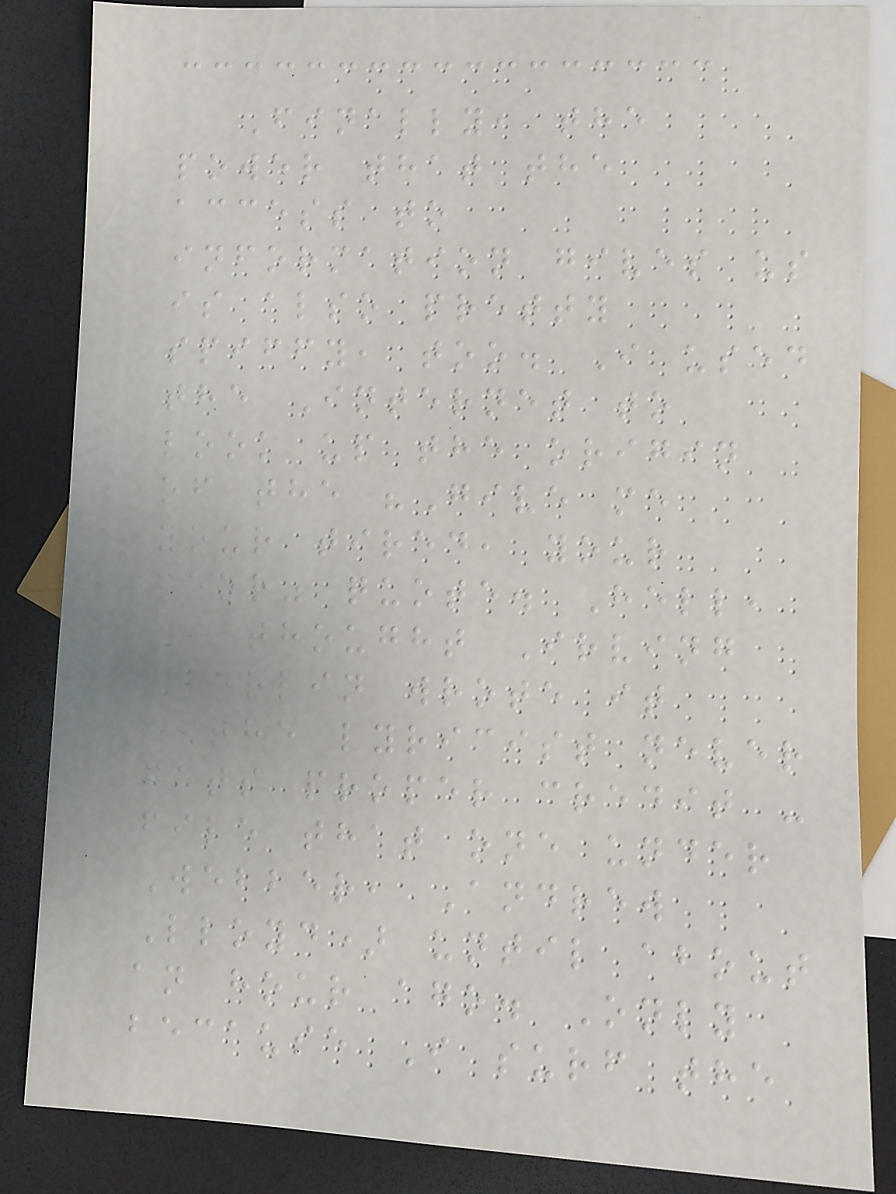Finally, the
power that the
access to
information gives us
is also pretty
spiffy, too. I used
the Internet to
look up the origin
of the "Give me
your tired, your
poor" quote. Hell,
I thought Irving
Berlin wrote it
(the lyricist never
gets proper credit -
file that one under
Webber, Andrew
Lloyd) until about
an hour ago. Only
because I surf the
